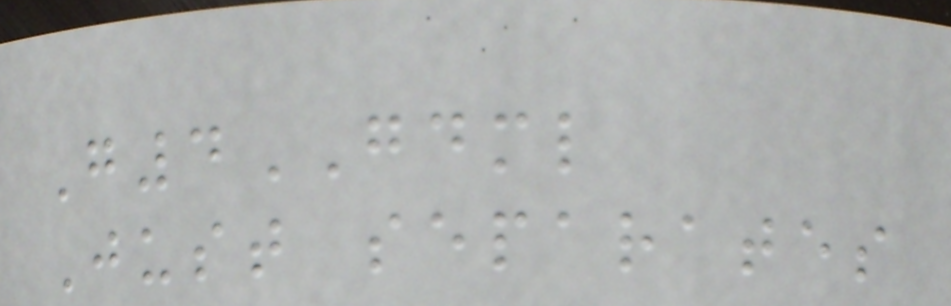G4GDML
Just separates
